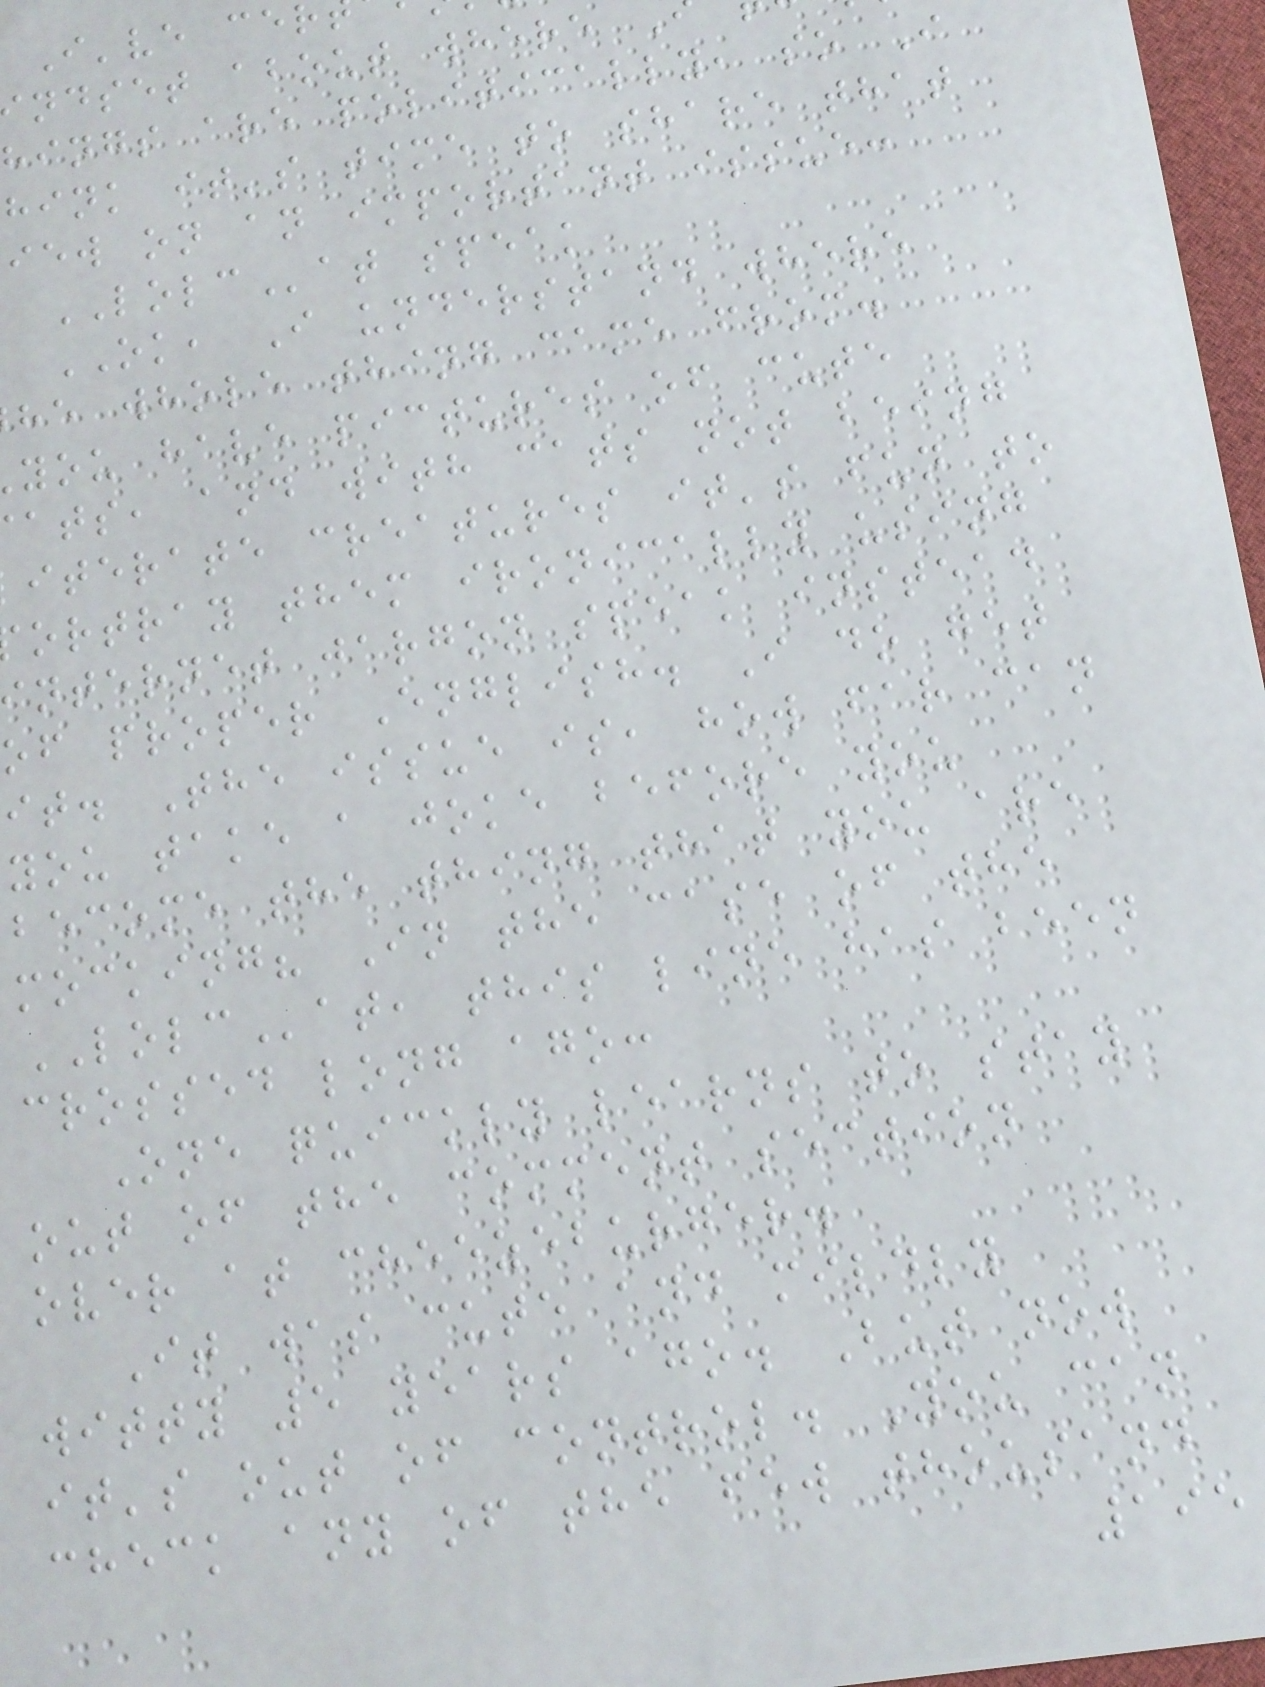I've cer
ndset about where
hings are politically, so I
hink it's time to share that
iew on an important issue:
LOLCat speak
OK, I understand where
he whole thing came from.
you have pictures of cute
ats, and with cats not being
iterate creatures it's fun to
ortray them ironically using
nternet jargon speak instead
of proper English. I do get
it. The issue is, how far can
you take a joke before you
become the thing that you are
mocking? In the case of the
LOLCat, this line has been
crossed long ago:
One quickly learns to stay
out of the comment section
over at cheezeburger.
It was cute and mildly
witty 5 years ago. But now
it's out of control. You can
check any of the few thousand
195
